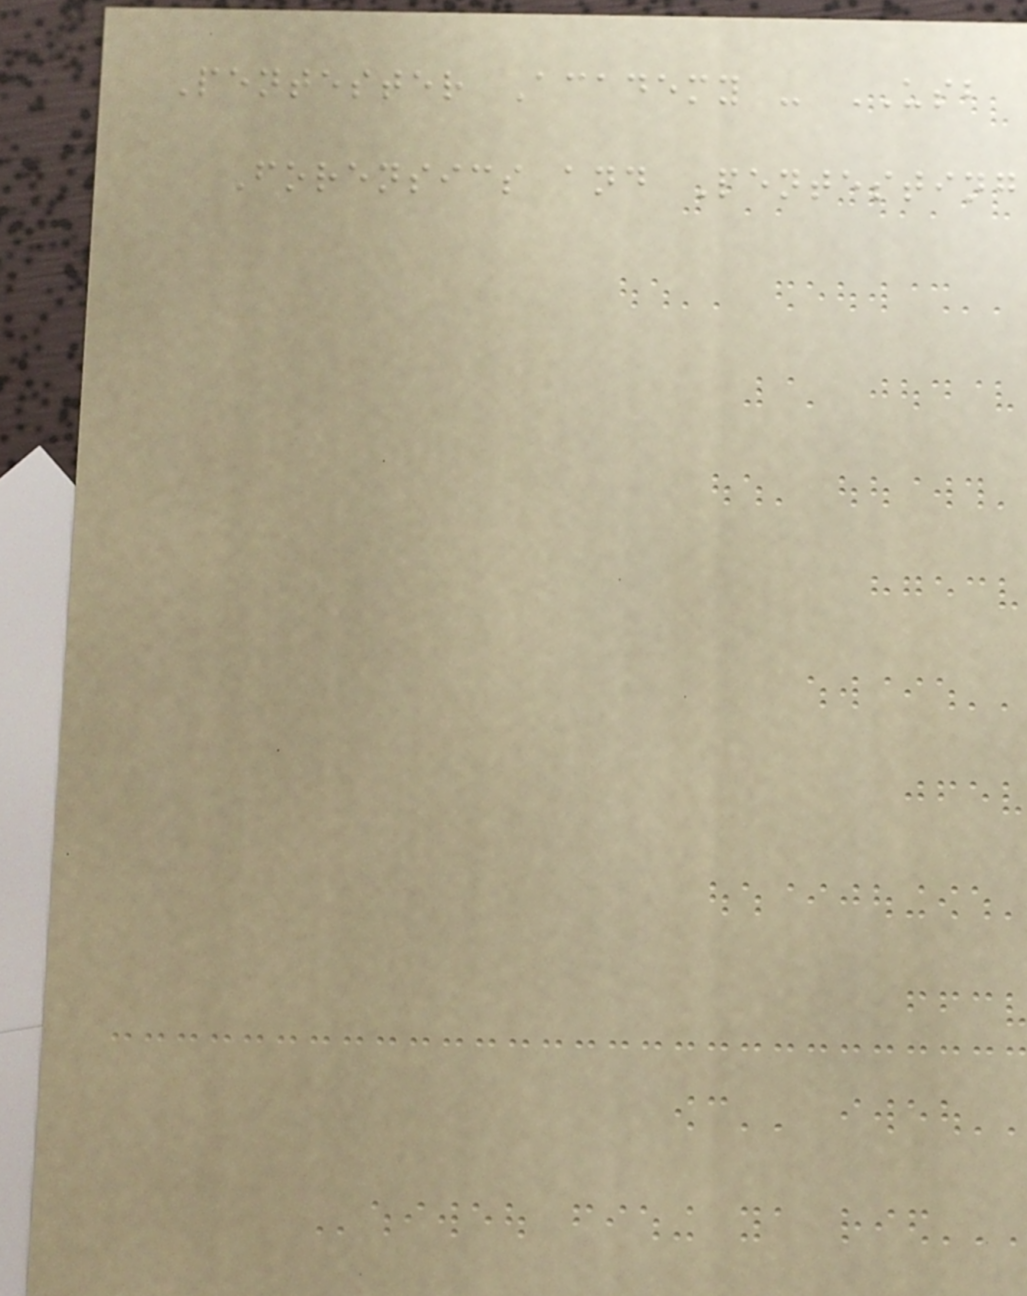Pentester Academy - USB
Forensics and Pentesting
